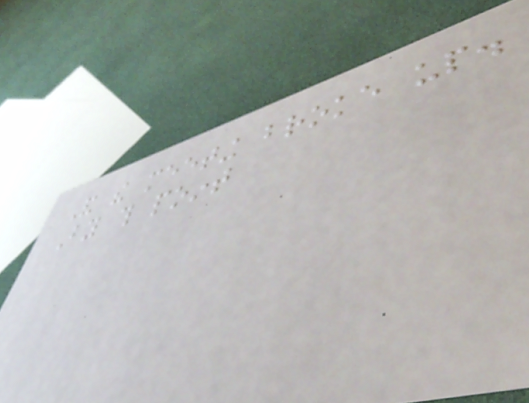And the meeting broke up.
By this point
